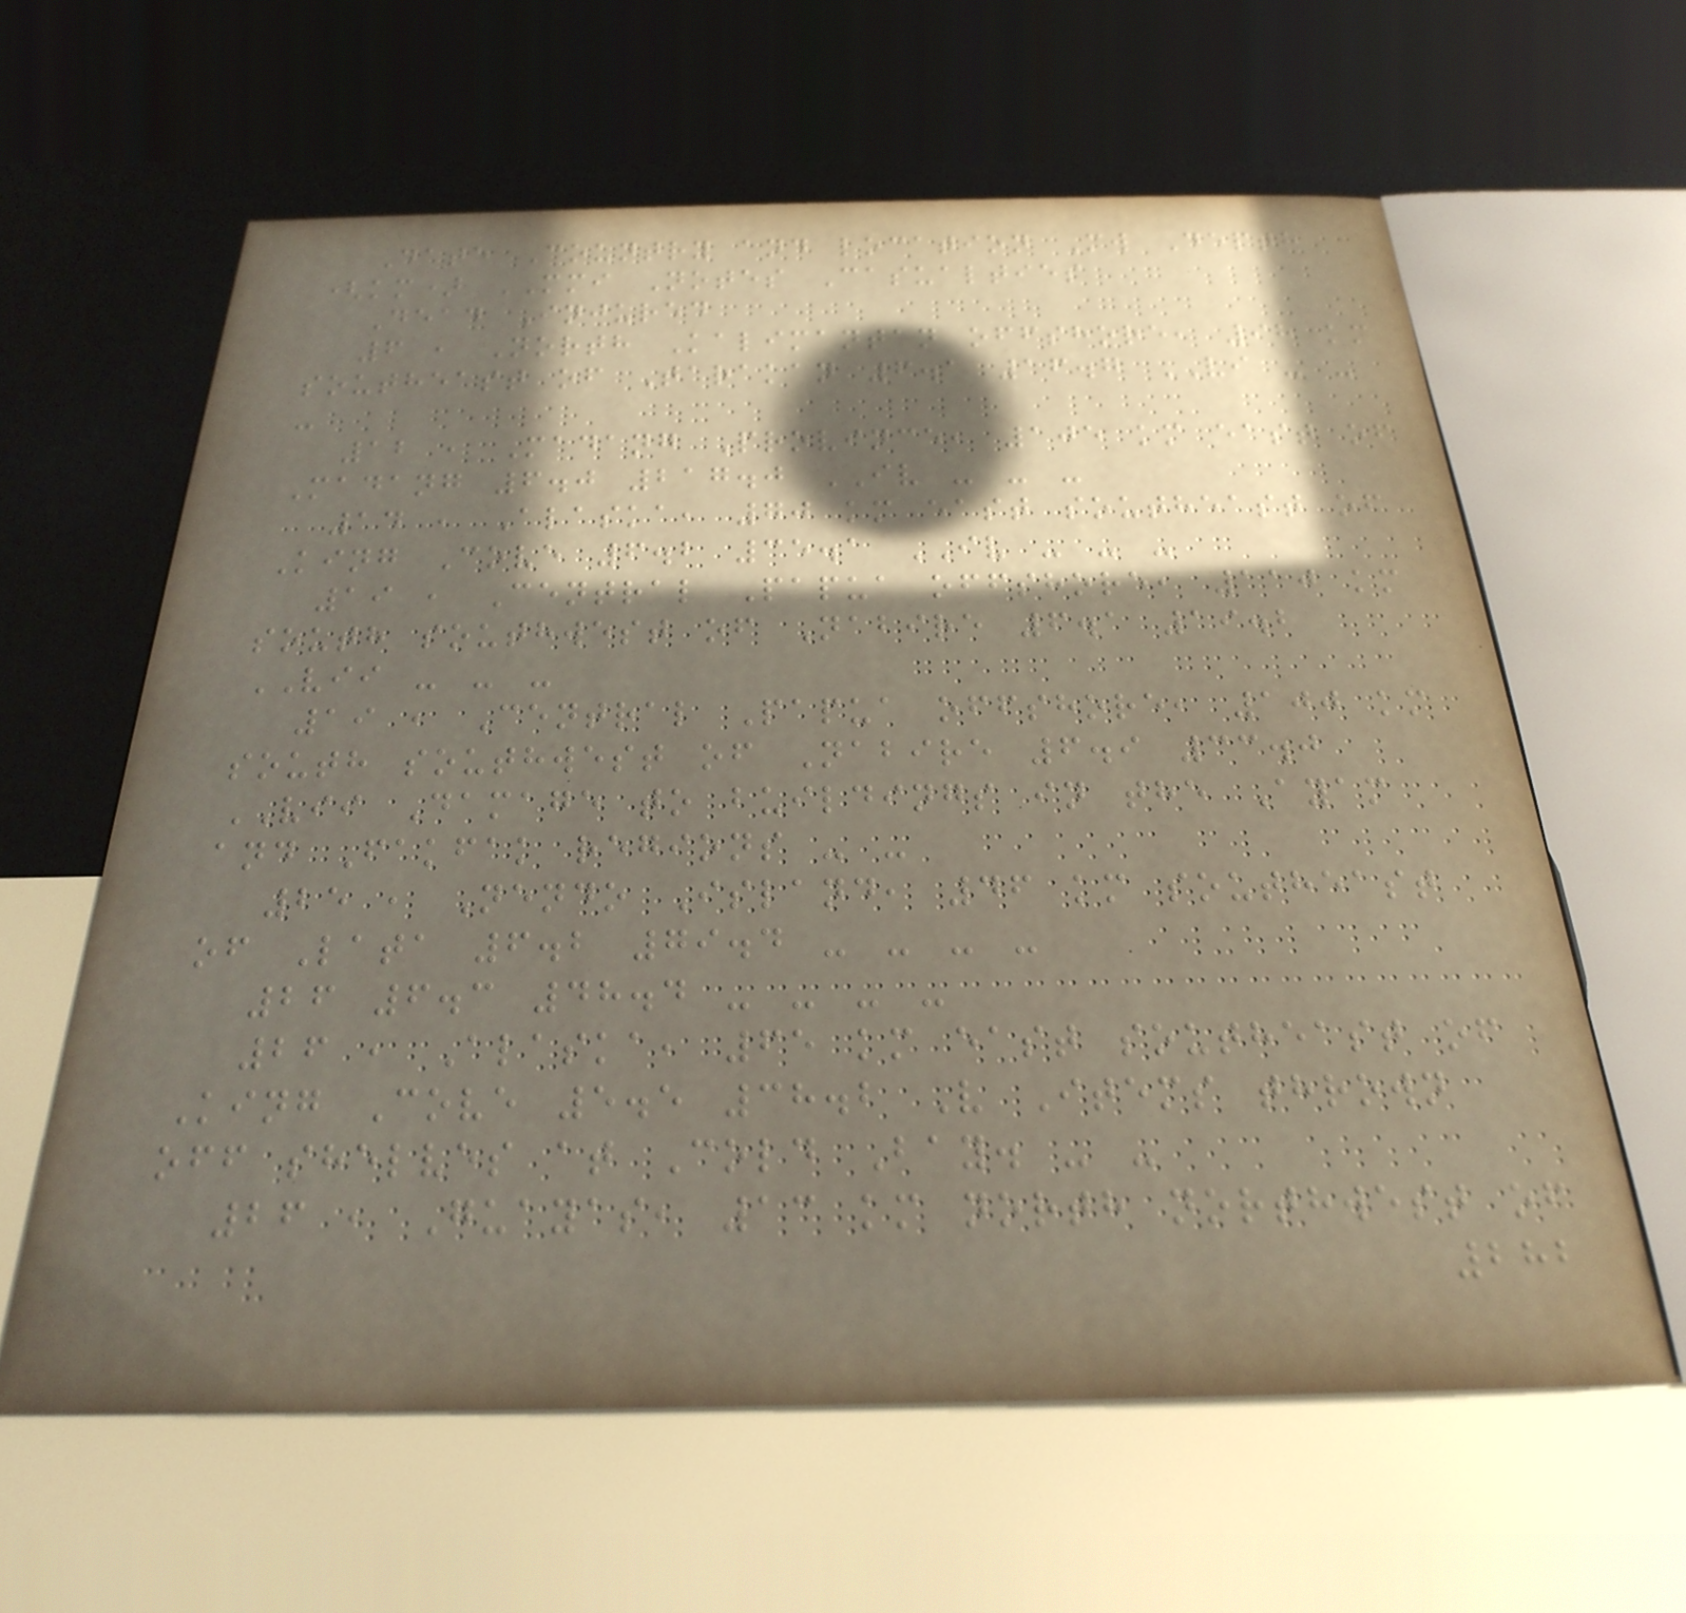Date Country and location Mw Depth
(km) MMI Notes Casualties
Dead Injured
6 , North Kalimantan offshore, 98 km
southeast of Tarakan 6.1 16.7 VI - -
-
12 , Madang Province, 105 km east of
Madang 6.0 217.0 IV - - -
14 , Alaska, 70 km east southeast of
King Cove 6.2 35.1 IV - - -
19 , Central Papua offshore, 110 km
south southwest of Nabire 6.1 19.2
VII - - -
19 , Central Papua offshore, 100 km
south southwest of Nabire 6.9 33.0
VII Damage to buildings in the Ayam
and Fakfak regions - -
25 , Nendo Island, 46 km southeast
of Lata 6.2 79.4 - - - -
26 6.3 48.4 - - - -
26 , Alaska, 65 km east southeast of
King Cove 5.5 38.2 V Items thrown
off shelves at Cold Bay. - -
26 , Guayas, 13 km north northwest of
282
